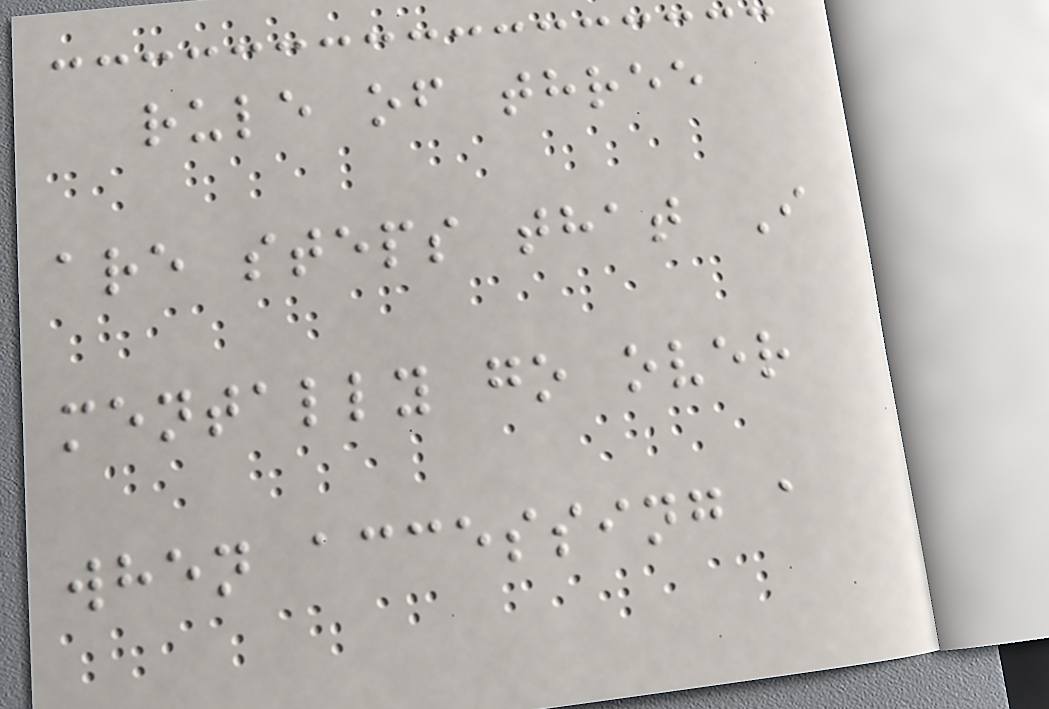rule of three
are steps that I
mentally go over
when accessing a
